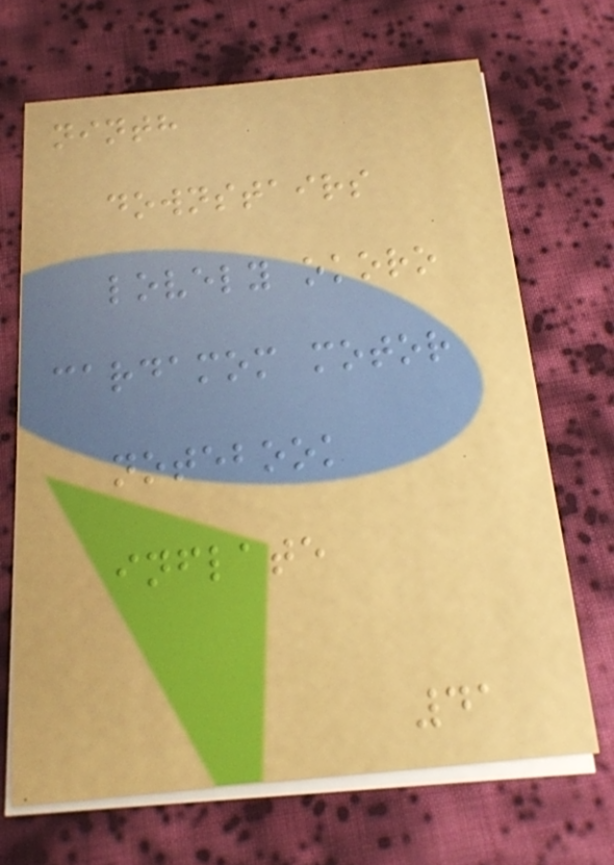ninth
downstairs
lovely okoro
cardamom motor
notebook
inflate
41
